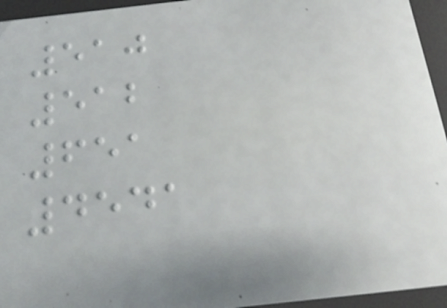510
512
651
4541
